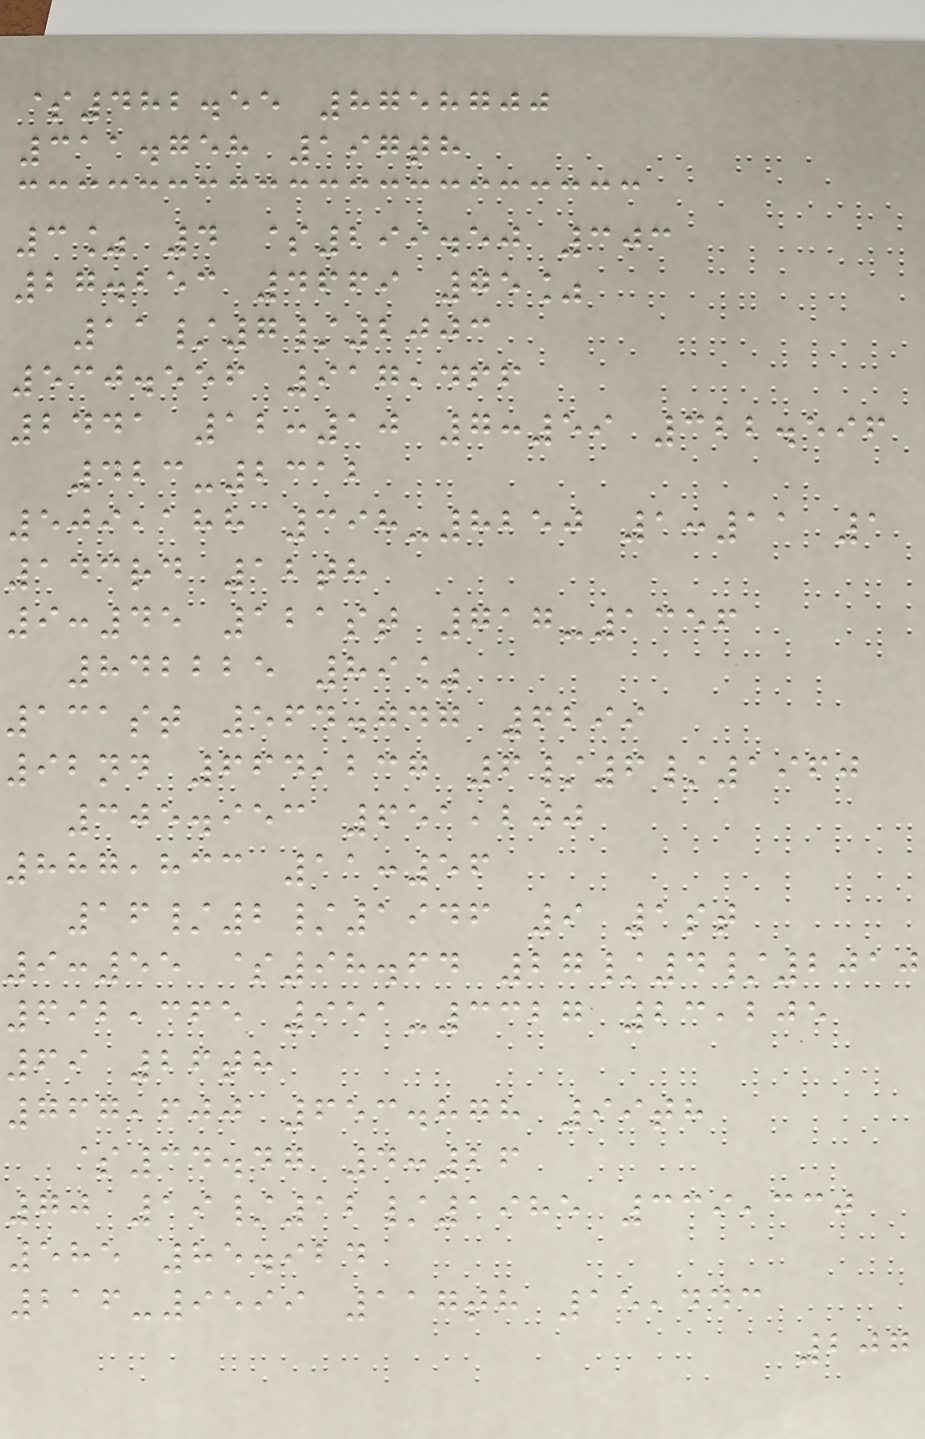$482.55 8758700
311.758 197th
3% 4 $299.50 303
27.253 4669 75%
11/7/2003
530.556 917,466
2441 12:10 7:59 322.596
423-2312
509,188 398-8250 1:11 1
143rd 12th
9:45 121st 717-1356
842225 89%
131st 564.747 6299
92nd 664,237 6/6/1960
305.953 651,200
887,833 11:56
16/2/1946 9 1st
9:55 $98.64 27/4/2010
692,365 951-3327 23,205
69 26th
767,600 653.878 99th
$34.47 4:26
70 19/12/1985 339,330
585 85.924
216-9599 117th 15,443
207
